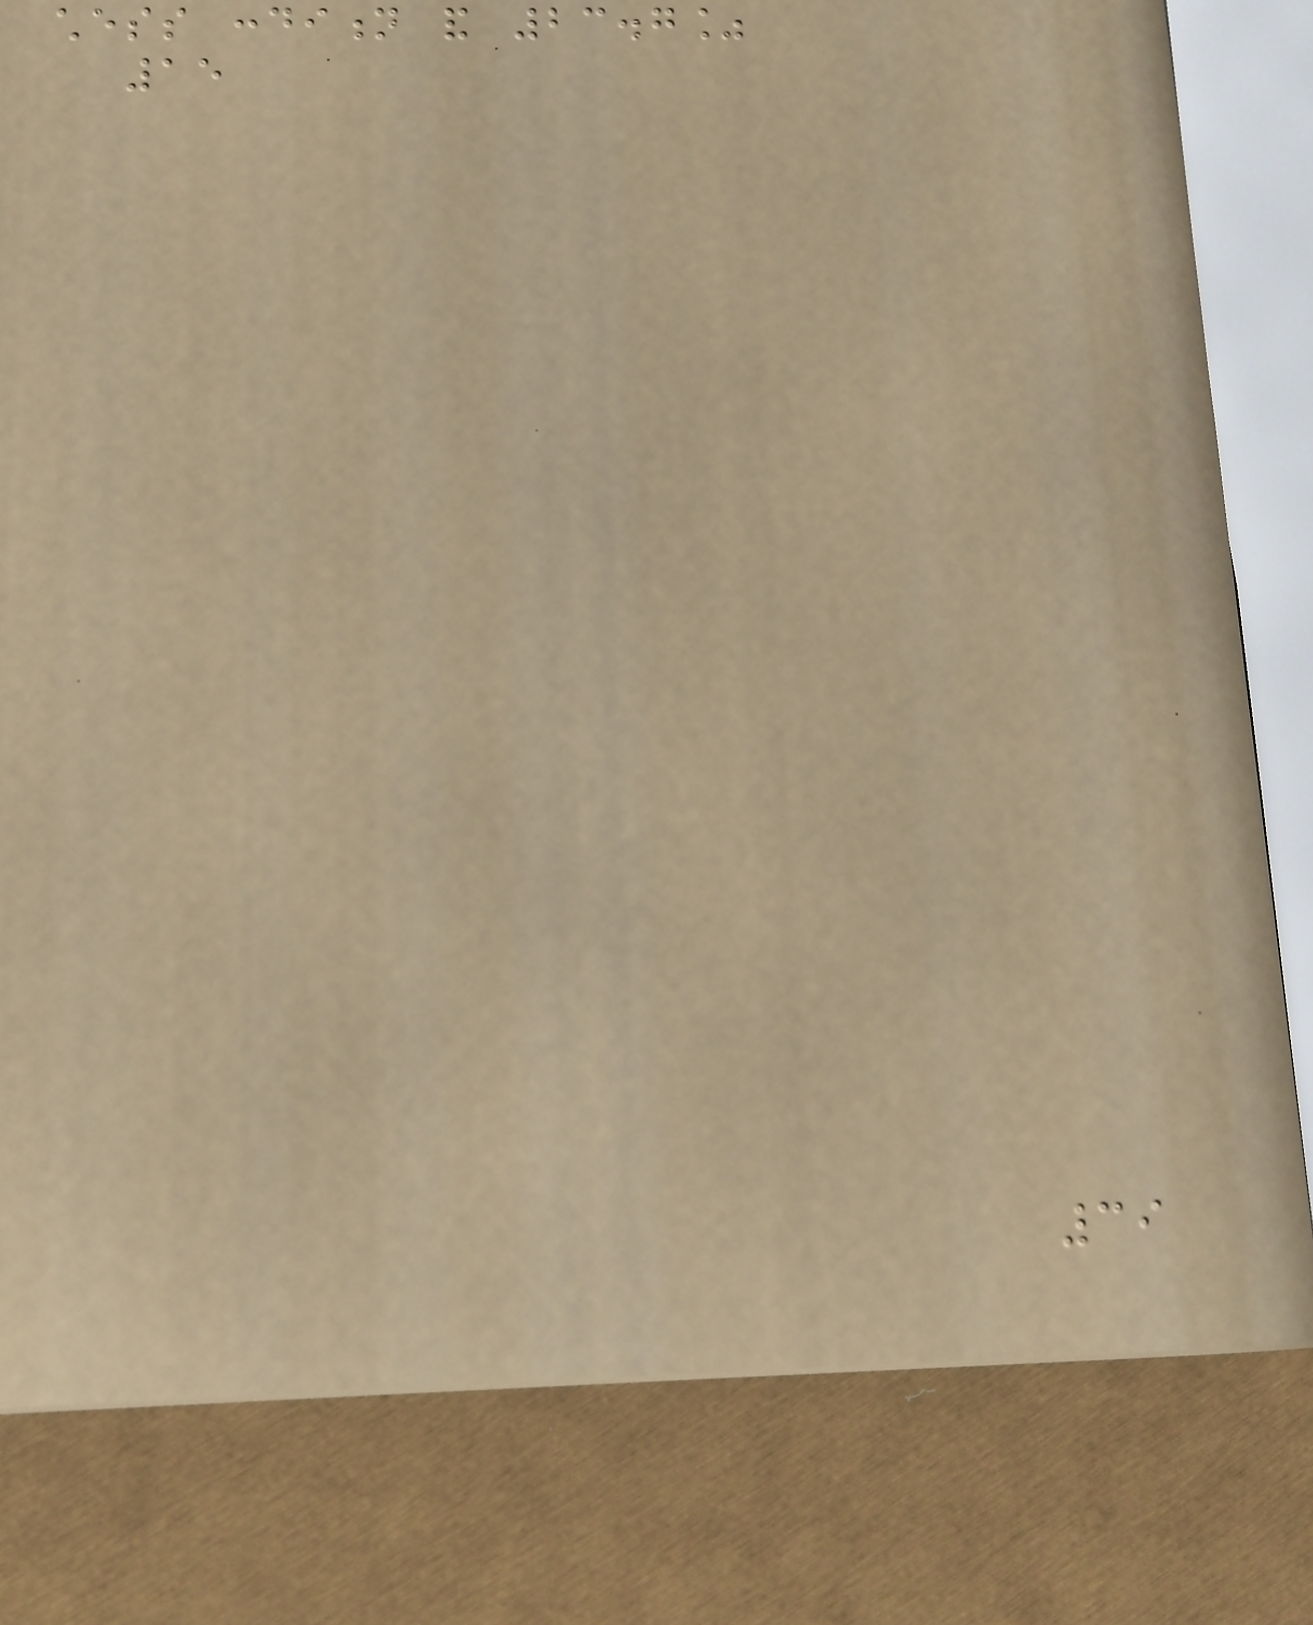chess condition and 23.7%
15
39
